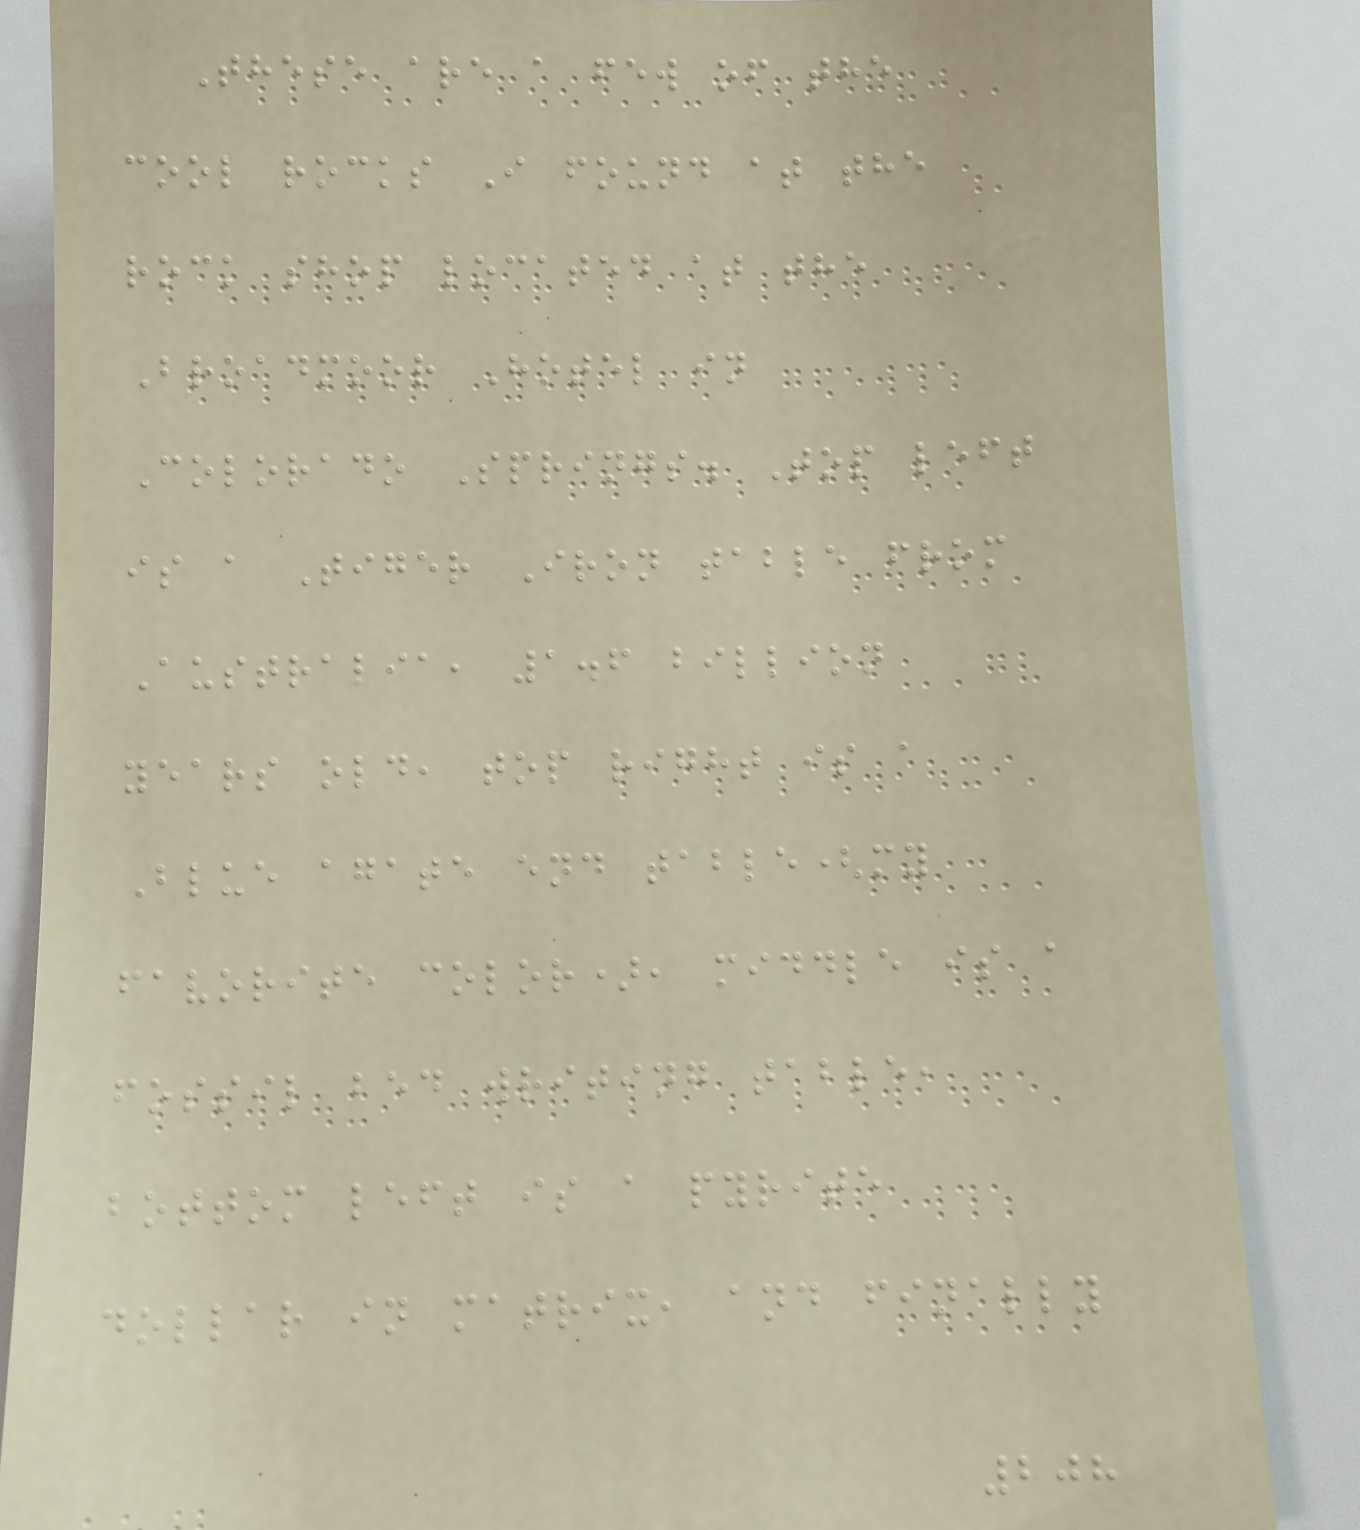These are a few of the
cool rocks I found at the
rock shop located at the
Broadmoor Hotel in
Colorado Springs. Top left
is a Tiger Iron table from
Australia, 1.6 billion
years old, top right is a
Blue agate end table(my
favorite color), middle is a
fossil bed writing table,
bottom left is a pyrite
dollar in matrix, and finally
208
